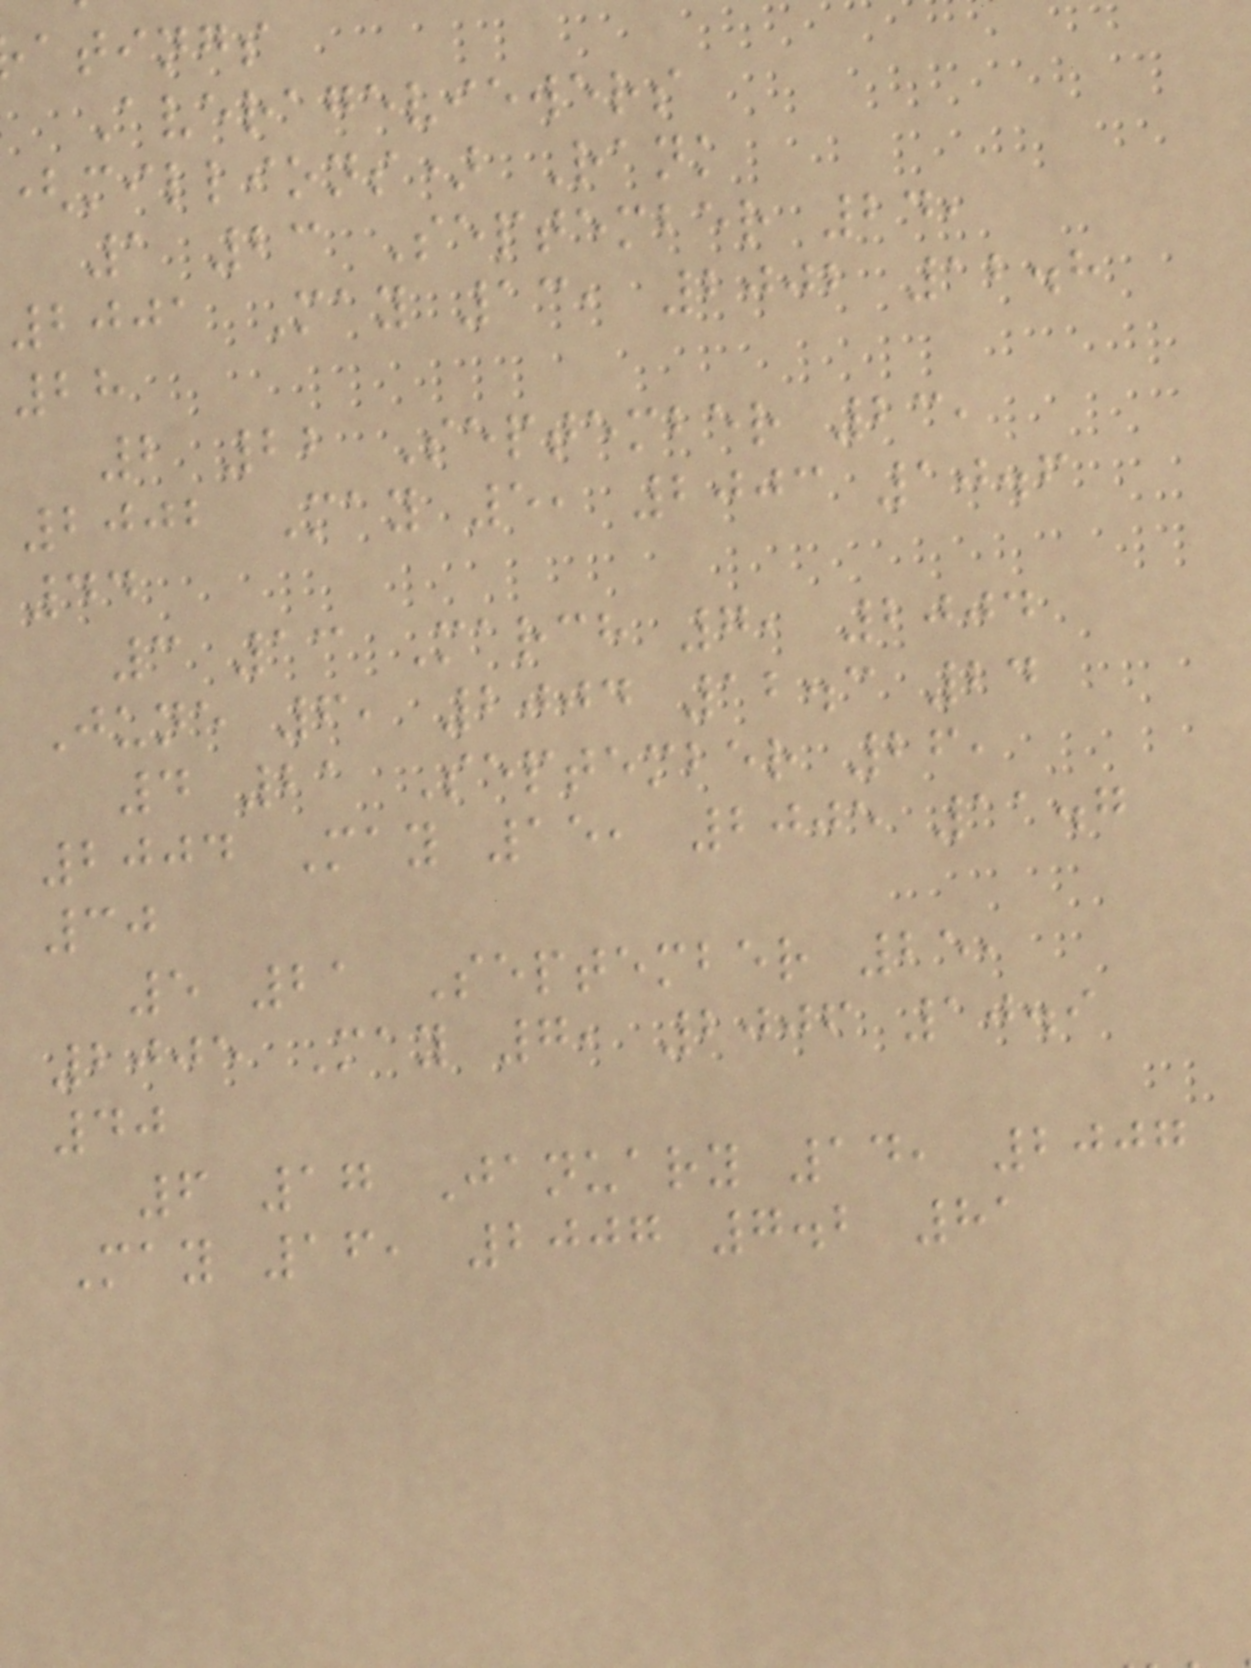atings
Averageviewers
millions) Rank
1 23 September 24,
2001 May 13, 2002 12.8
28
2 22 September 23,
2002 May 5, 2003 10.6
44
3 13 March 7, 2004
June 6, 2004 12.3 24
4 21 September 26,
2004 May 15, 2005 11.7
30
5 21 September 25,
2005 May 7, 2006 10.9
40
6 17 January 14, 2007
May 16, 2007 7.2 81
